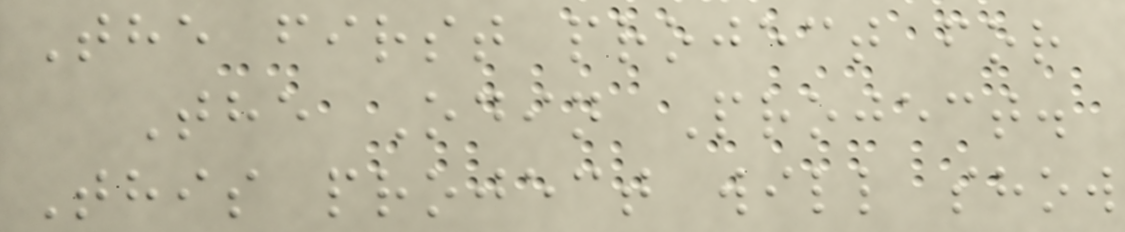The first project for
The Odin Project.
This project will show
